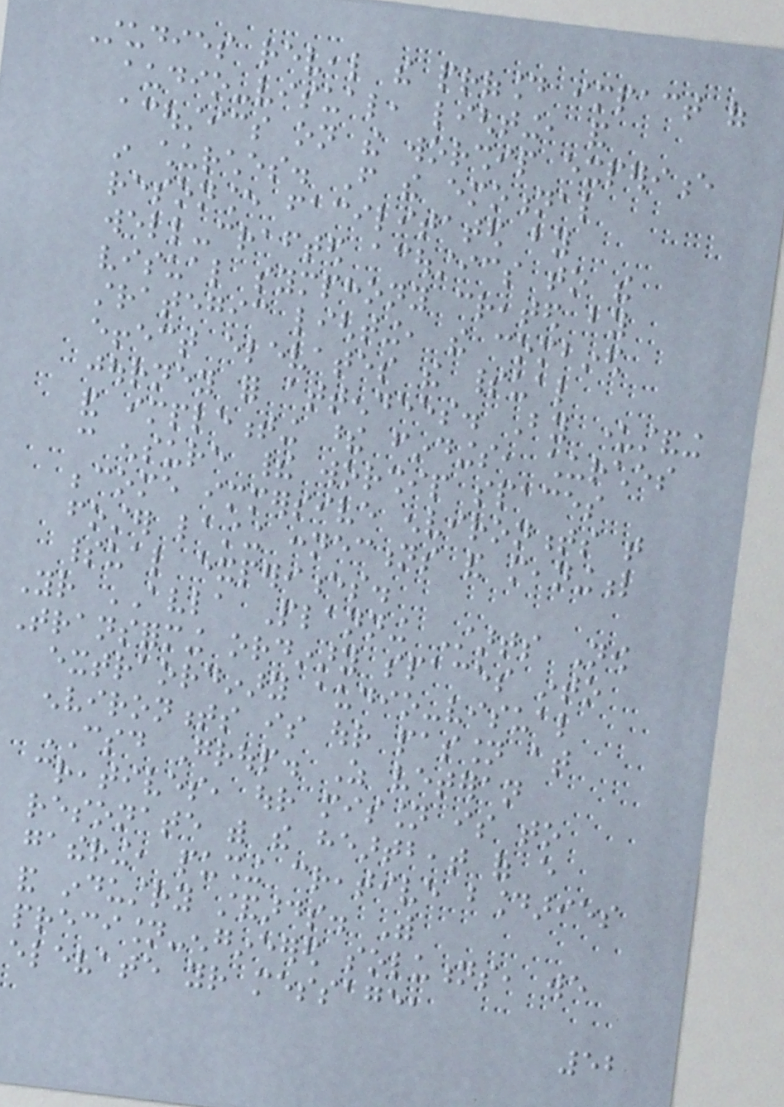Studies reveal the profound impact of
audio-visual, lighting, and
acoustics on the worship experience
in churches. From the emotional
resonance facilitated by
well-crafted acoustics to the
visual symphony created by
strategic lighting, the combined
effect elevates the spiritual
journey for attendees. By understanding
and implementing these findings, churches
can ensure their worship spaces
become immersive environments that
foster lasting connections and meaningful
spiritual experiences.
Your AVLA Planning Starts Now
Transforming ordinary spaces into
extraordinary audio-visual
environments is our passion at
CSD Group. As veteran
creatives, our mission is to
resonate with the heartbeat of every
gathering, pushing creative boundaries
and industry standards. With
precision-engineered solutions, we
elevate your message,
52
